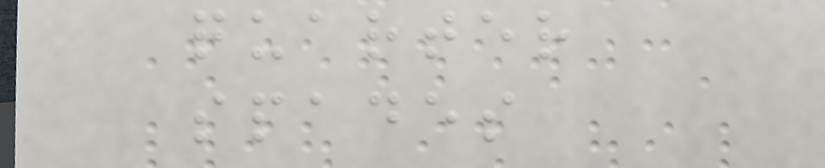quarter
spades
